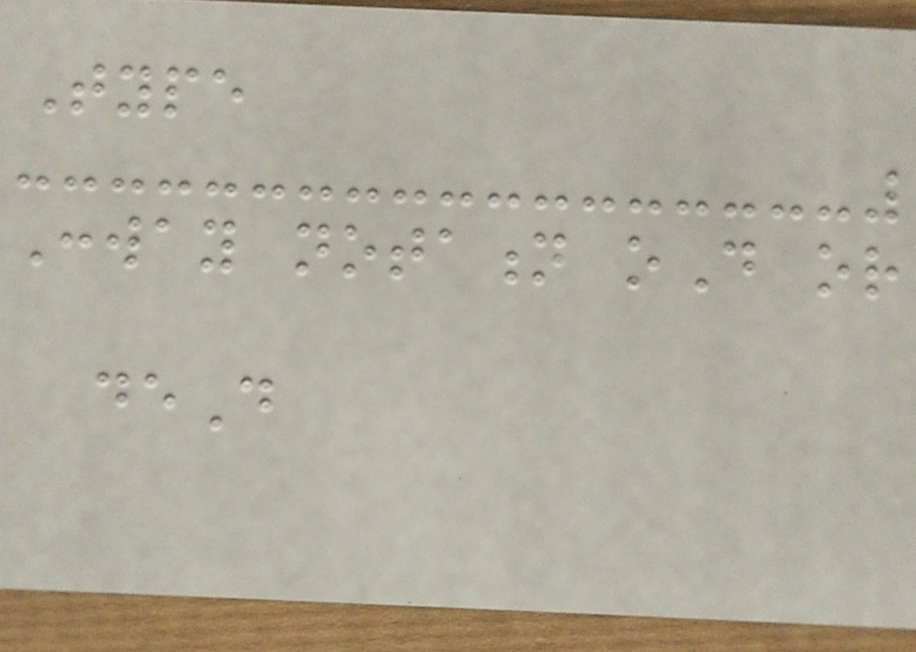Type
Conway notation oD or
deD
